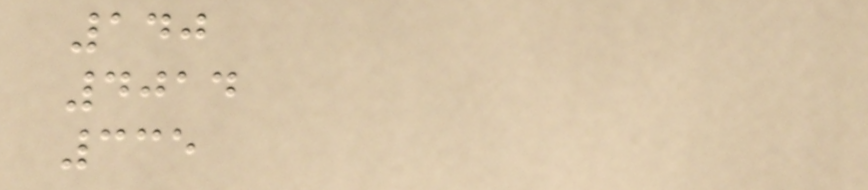140
4014
335
